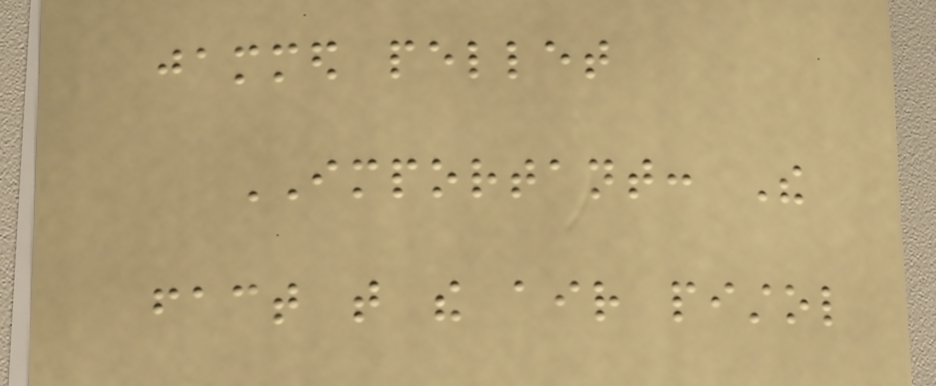jammed pellet
IMPORTANT: The
fact that the air pistol
